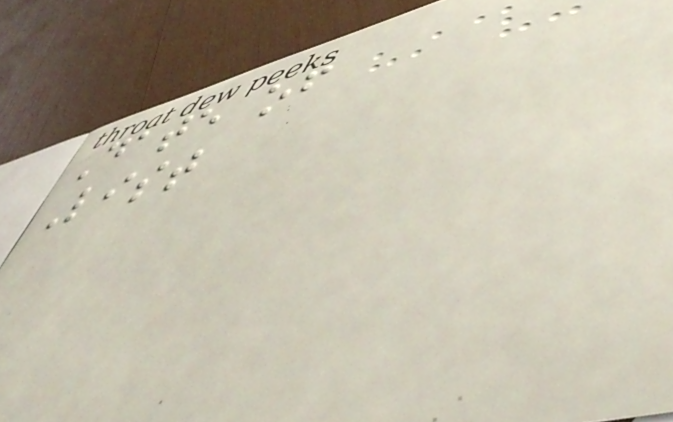Date of
List
